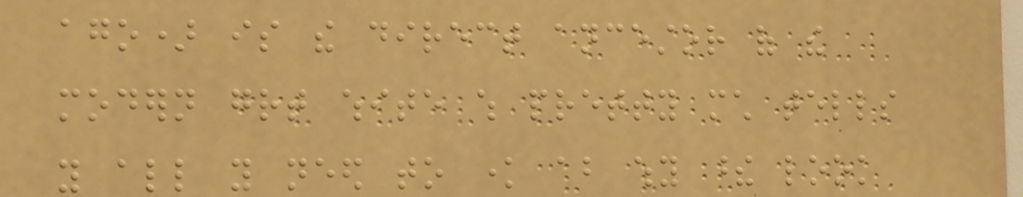ago) is the direct ancestor of the
modern great white which pretty much tells
you all you need to know about why these look
